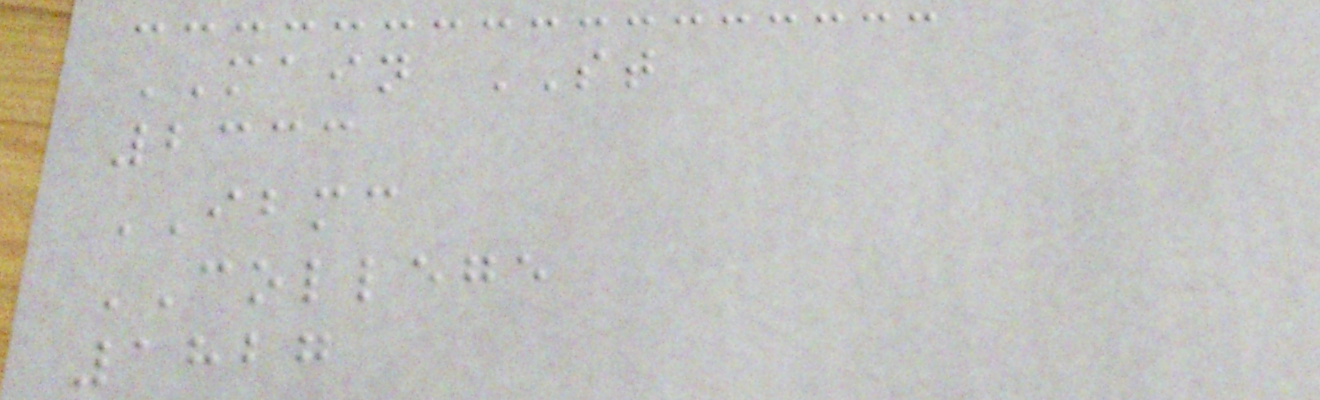MAIN ST
2333
IBMC
COLLEGE
1827
